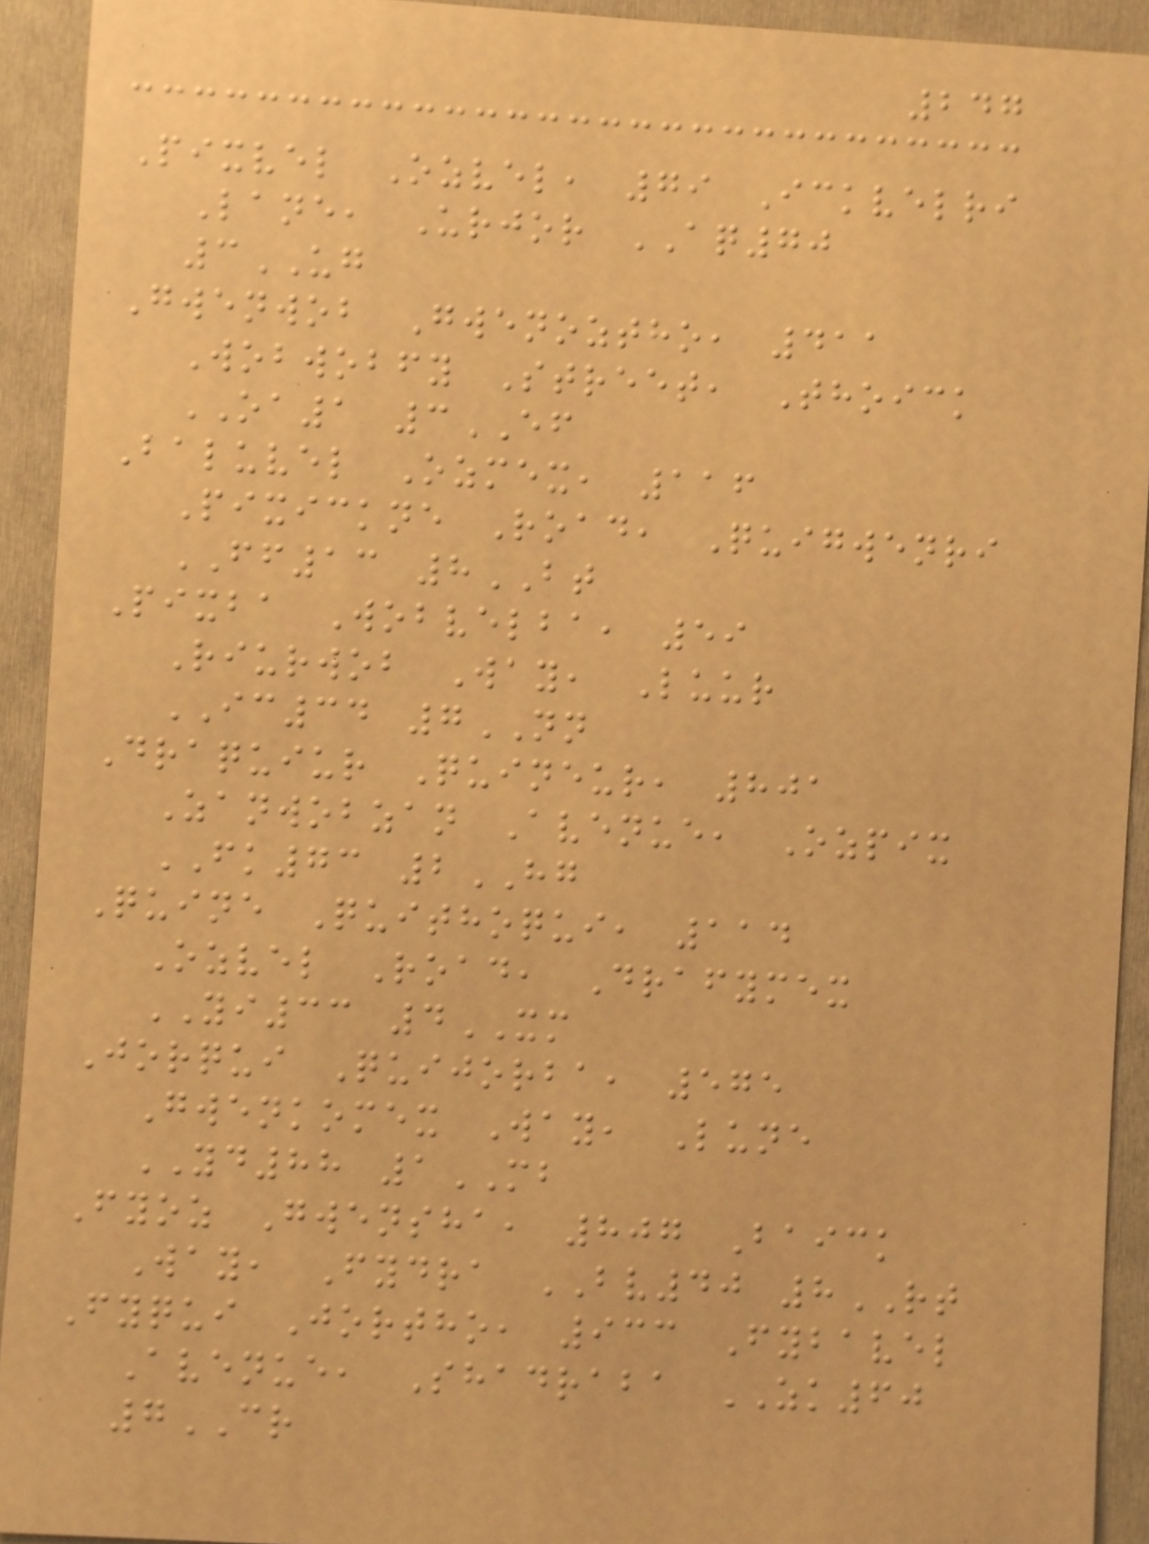247
Pixvel Ozvel, 79 Ickvelri
Lane, Urjor AQ70
3UG
Gwenwob Gwenoztho, 411
Wobwobfy Street, Thoick
OA1 3EF
Baluvel Ozmex, 116
Pixickne Road, Quigwenri
FF13 8BT
Pixba Wobvelba, 59
Riurwob Way, Luur
IC34 7NN
Draquiur Quineur, 801
Zanwobzan Avenue, Ozpix
FK73 2HG
Quine Quithoqui, 114
Ozvel Road, Drafymex
YI33 4XM
Jorqui Quijorba, 575
Gwenkomex Way, Lune
YD88 1MB
Fyoz Gwensha, 807 Baick
Way, Fydra BV40 8RT
Fyqui Jortho, 933 Fybavel
Avenue, Shadraba ZK60
7CR
